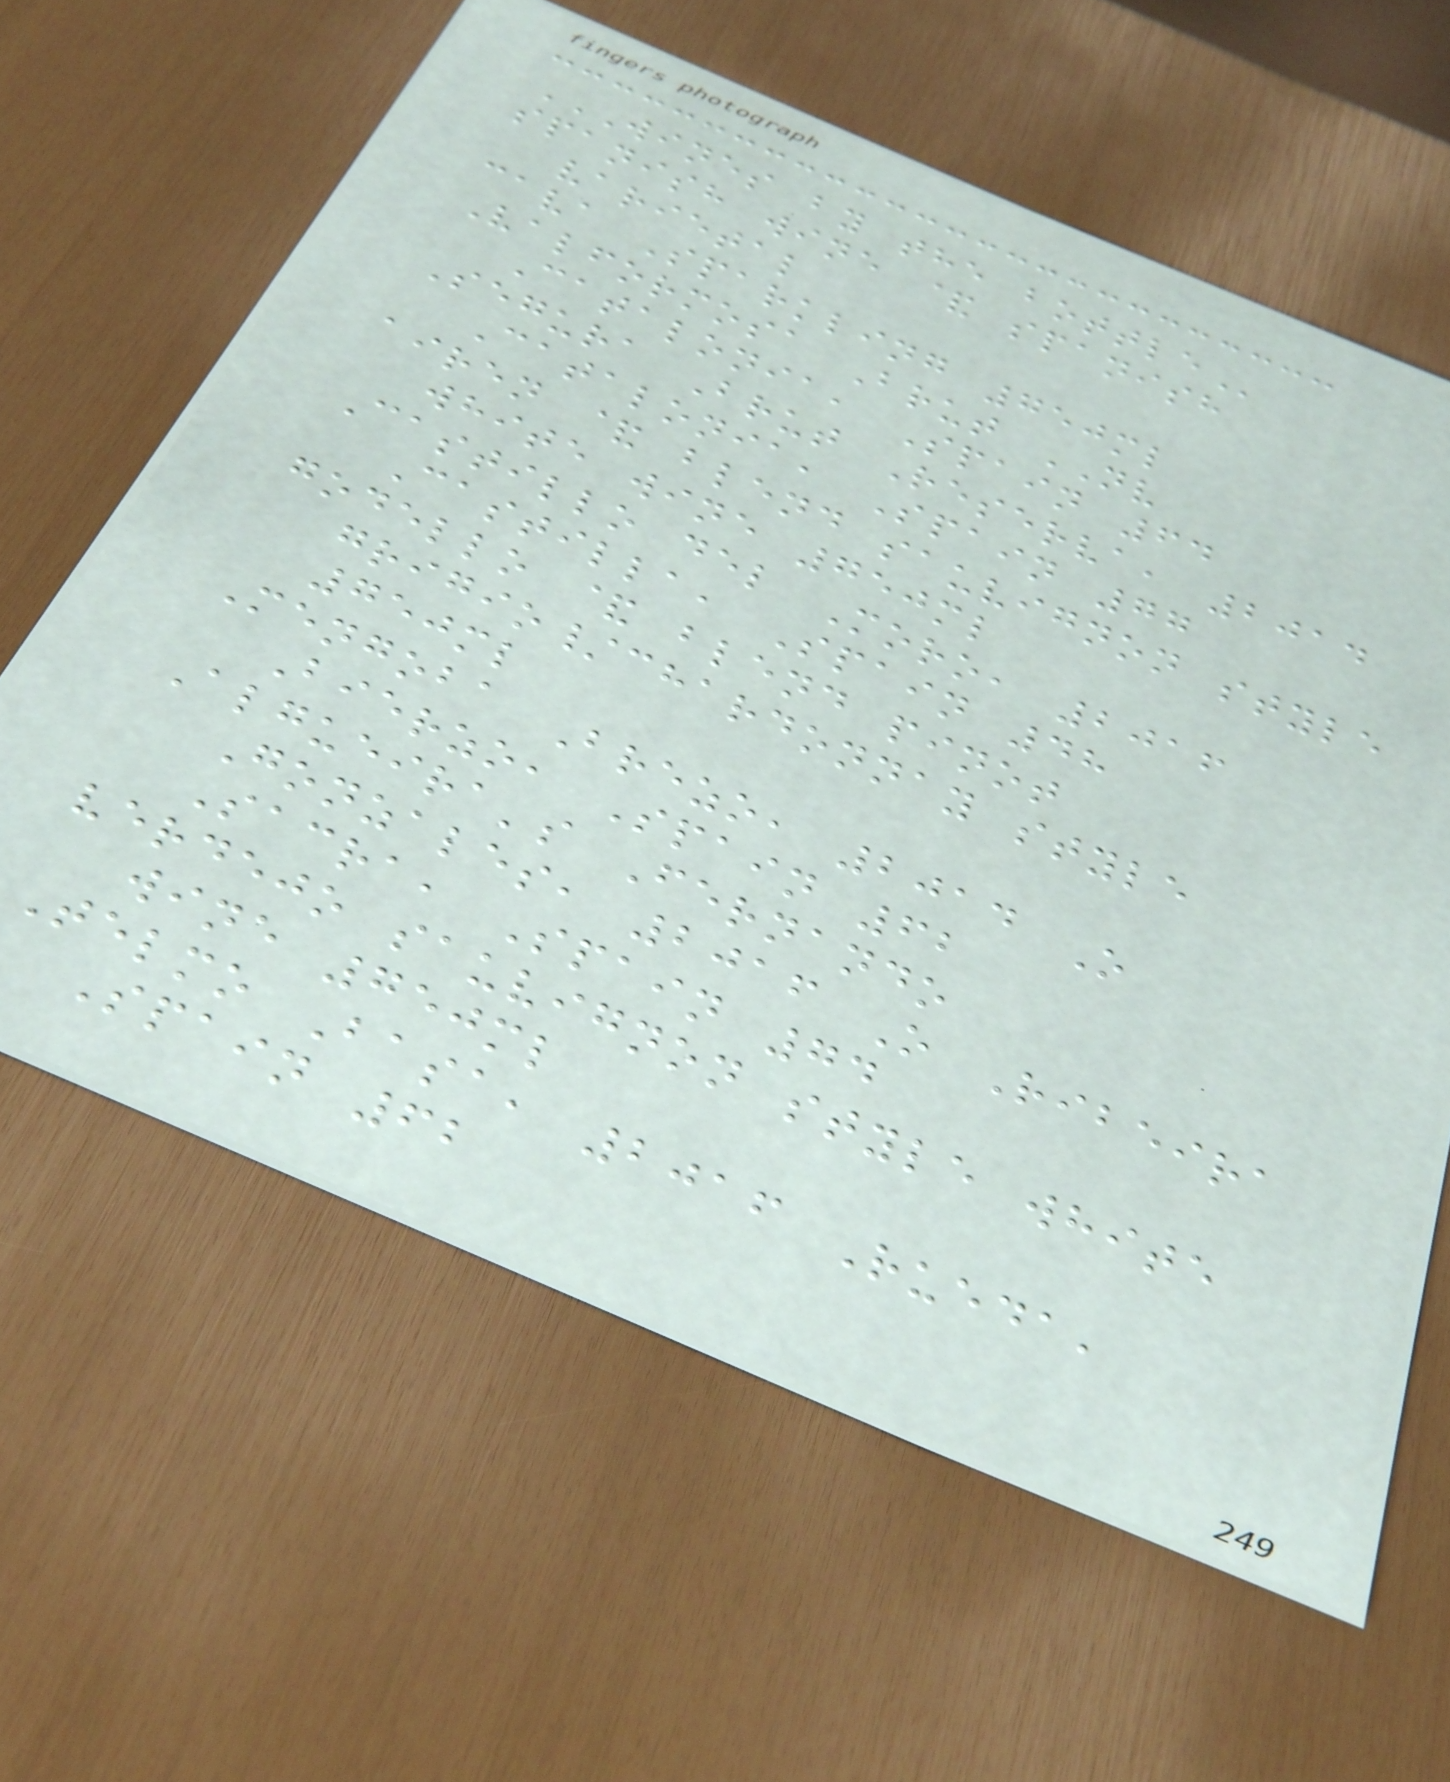WINES BY THE BOTTLE
spanish wine & spanish
varietal
cava Sparkling 750ml
Valformosa Brut NV
Catalonia, Spain 64
Segura Brut Reserva, 2014
Catalonia, Spain 77
airen & blend sauvignon style
white wine 750ml
Castillo del Moro, 2016
Castilla, Spain 48
godello & blend pinot
grigio/chardonnay style
750ml
Mengoba Brezo, 2014 O
Bierzo, Spain 62
Algueira's Fernando
Gonzales, 2016 O Ribeira
Sacra, Spain 74
verdejo sauvignon style white
wine 750ml
Telmo Basa, 2016 Rueda,
Spain 62
